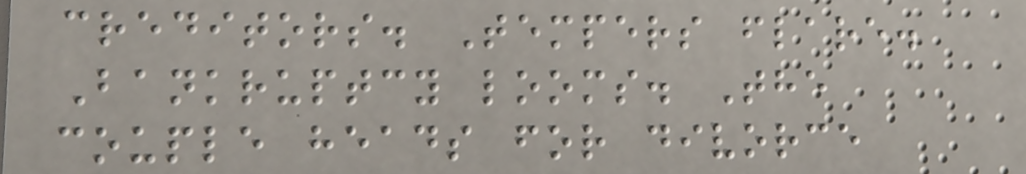creditors. Tempers flare.
Bankruptcy looms. The
couple heads for divorce
